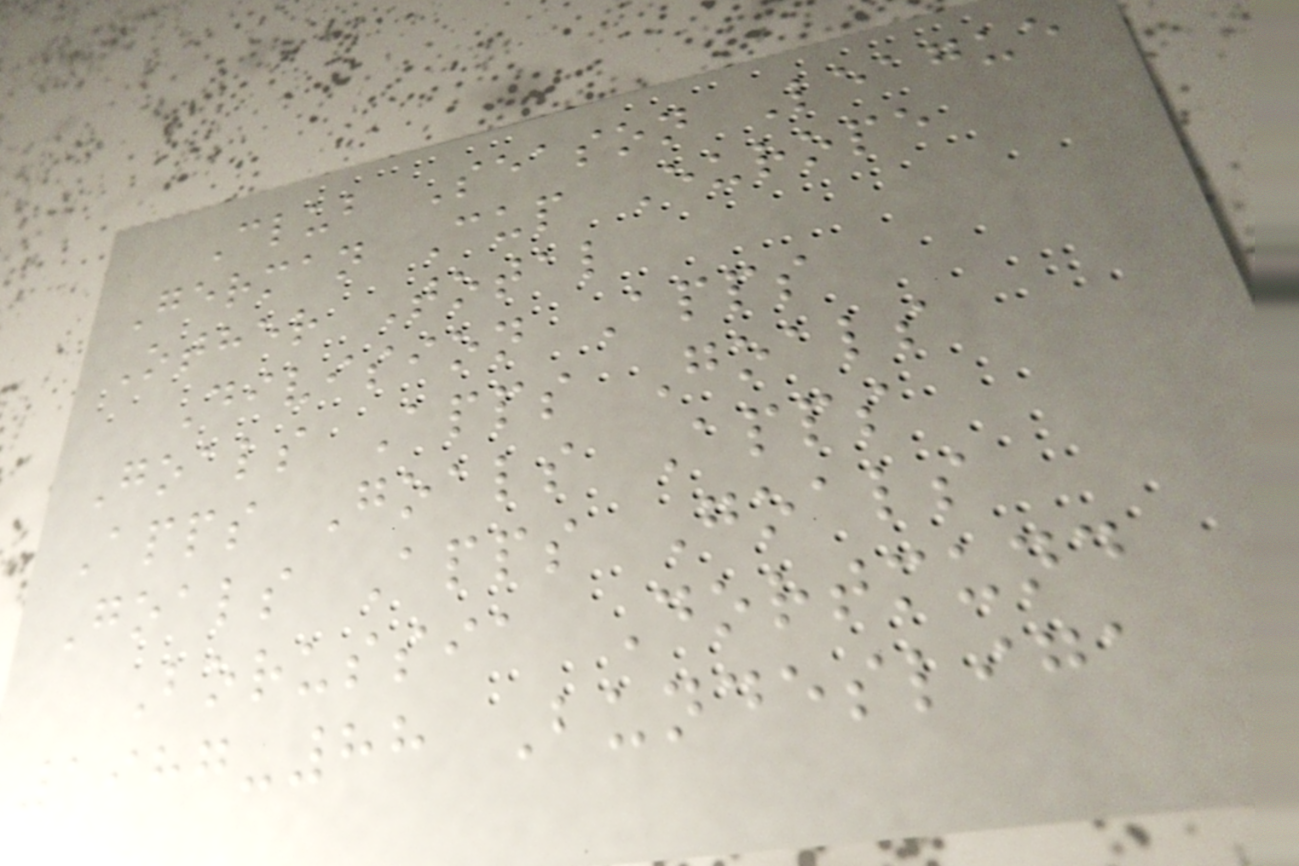Club Season League
German Cup Europe
Other Total
Division Apps
Goals Apps Goals
Apps Goals Apps
Goals Apps Goals
Borussia Dortmund
1987-88 Bundesliga
